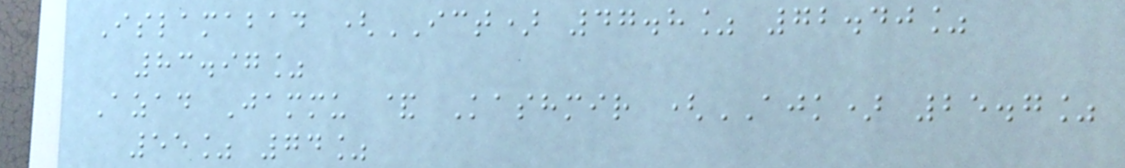Islamabad (ICT) 47.8% 72.40%
83.97%
Azad Jammu & Kashmir (AJK) 25.7%
55% 74%
